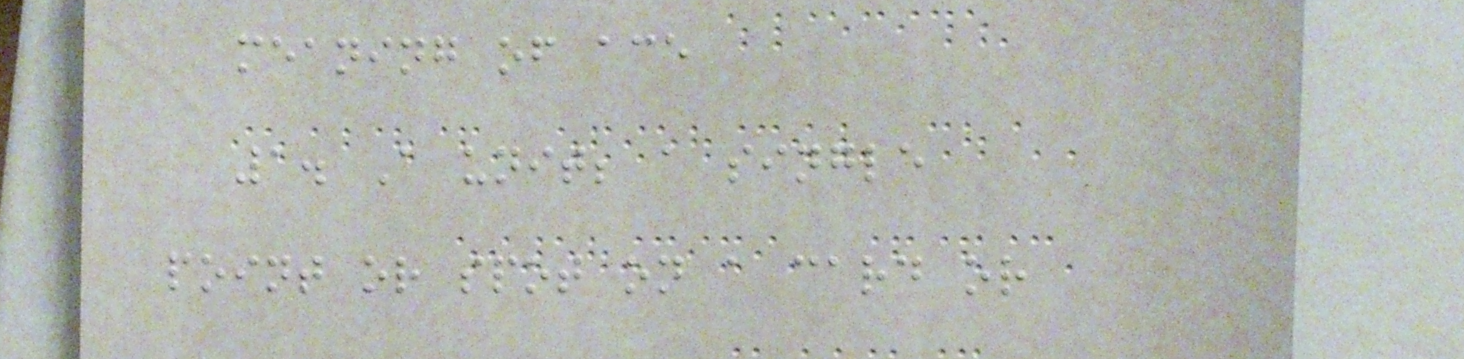meaning of ace
1. A unit; a single
point or spot on a card or
